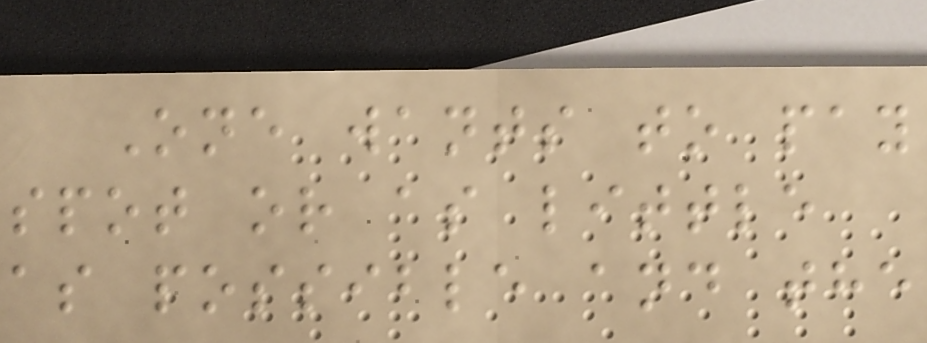One wants to pay
spot or as little
as possible and the
